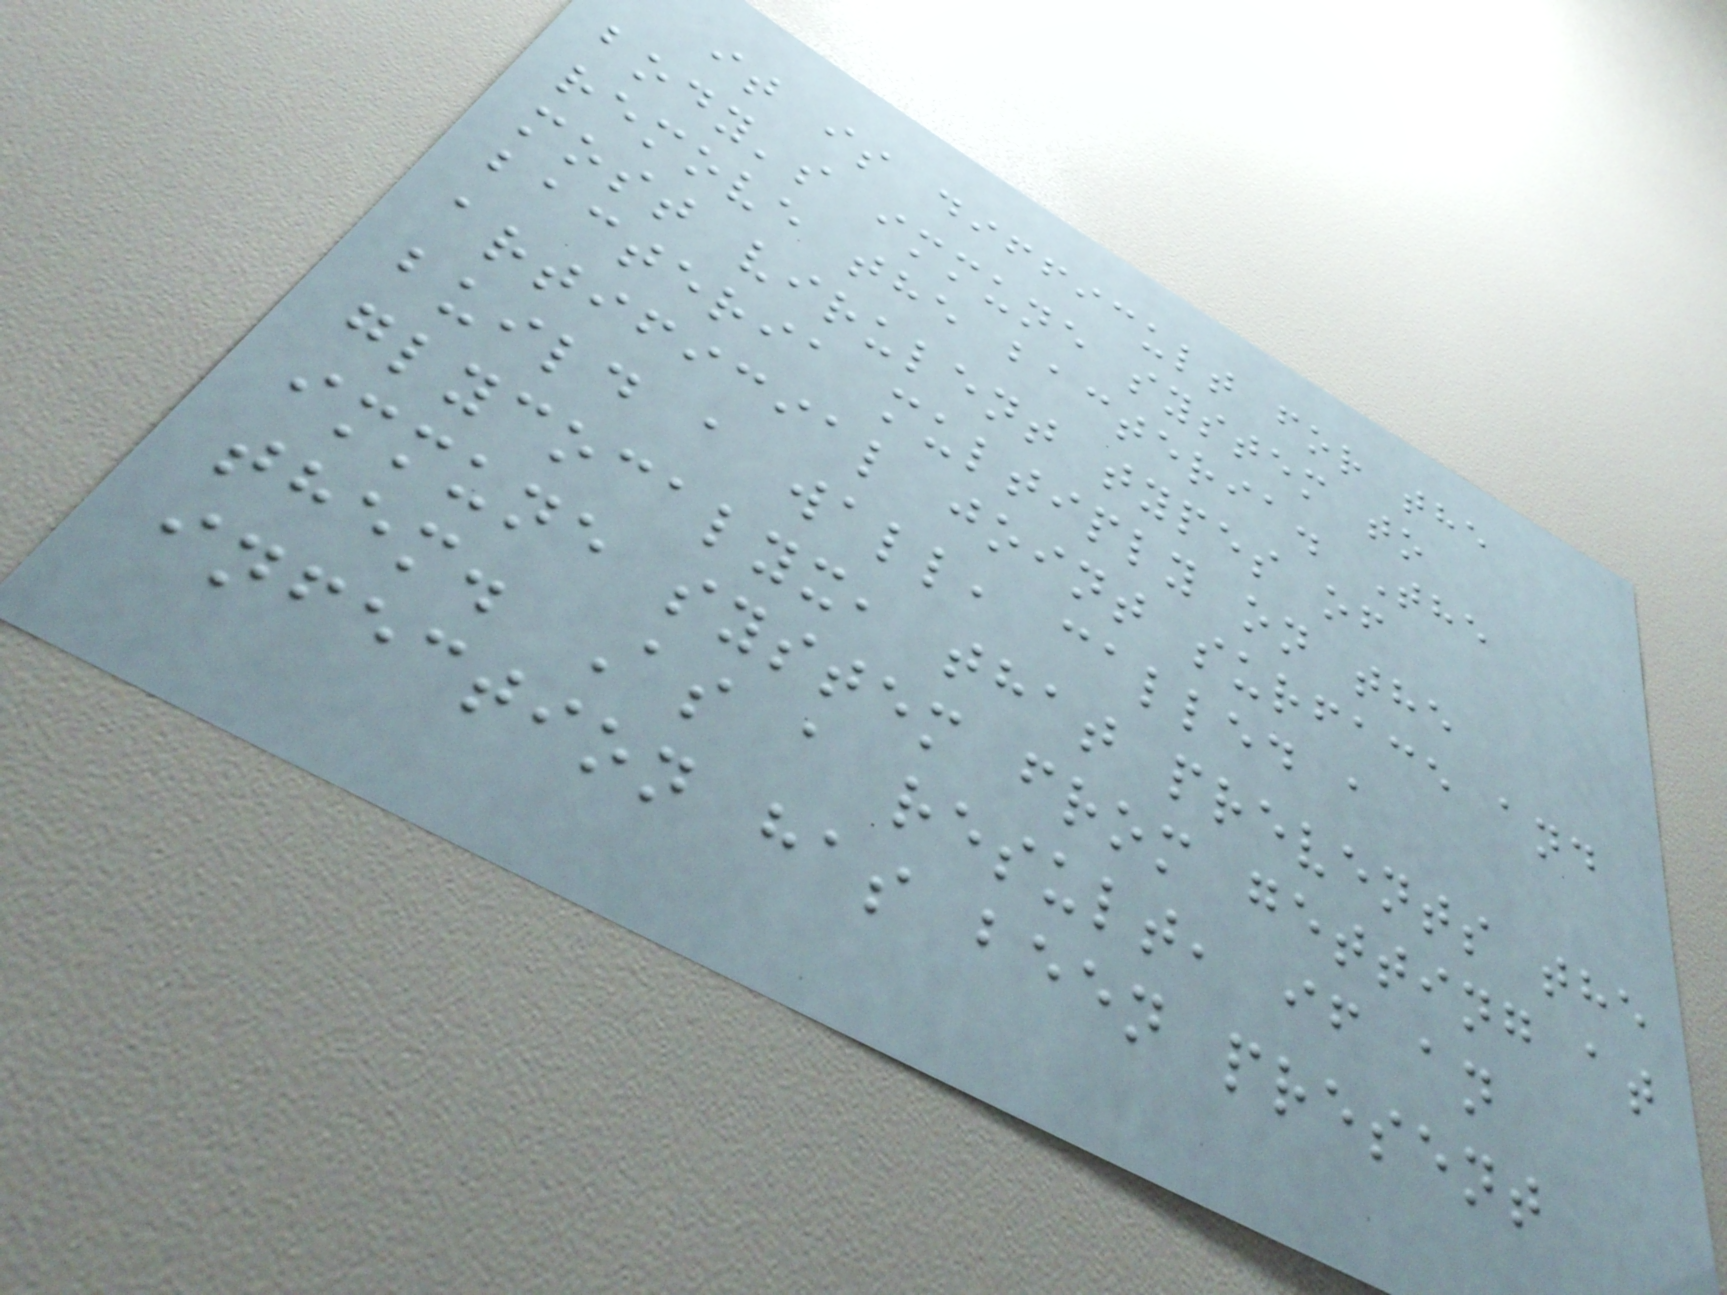it is difficult for the
body's immune system to
remove the bacteria. The
most virulent types of
bacteria multiply on the
artificial joint surface and
build a wall, called a
glycocalyx, that prevents the
immune system from getting at
them. As a result, if an
infection has been present
